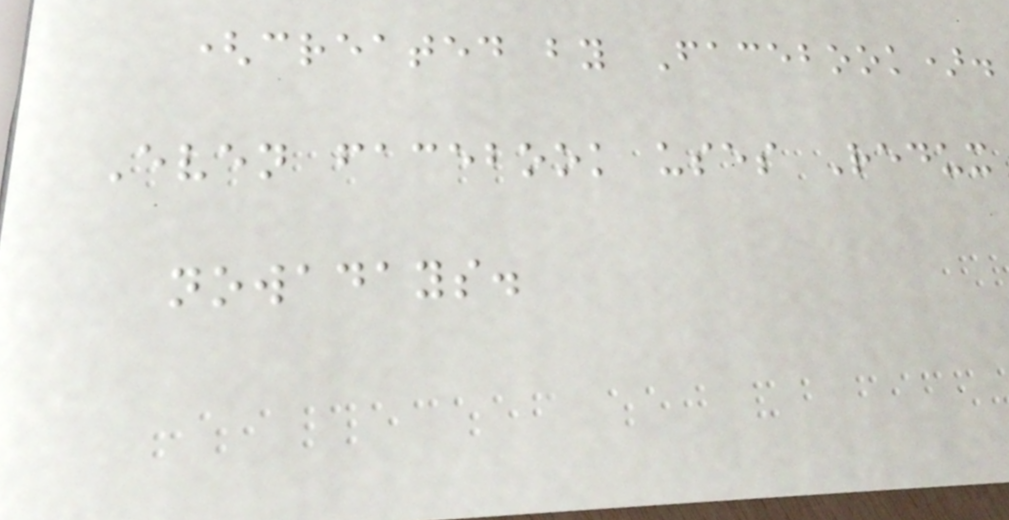(created by Facebook).
Even facebook uses Redux
nowadays.
